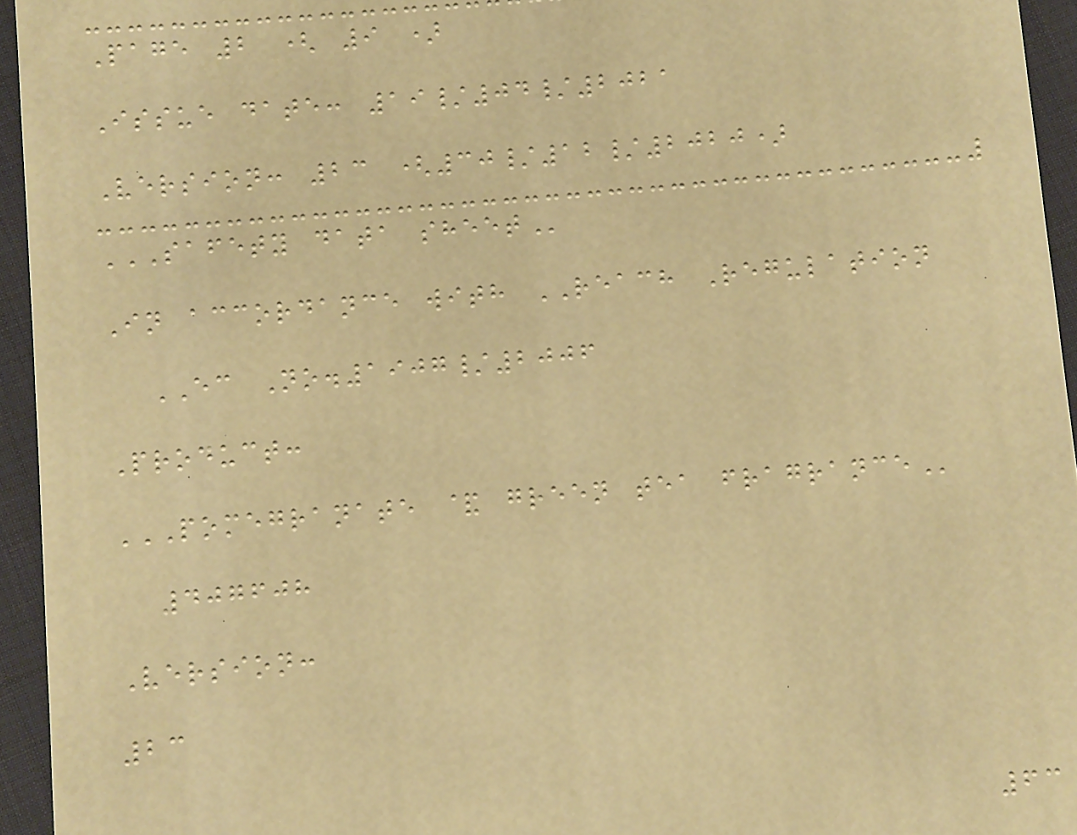Page 2 ( 9 )
Issue date: 19/04/2021
Version: 23 (30/12/2020)
SAFETY DATA SHEET
In accordance with REACH Regulation
EC No.1907/2006
Product:
POMEGRANATE & GREEN TEA FRAGRANCE
407608
Version:
23
63
